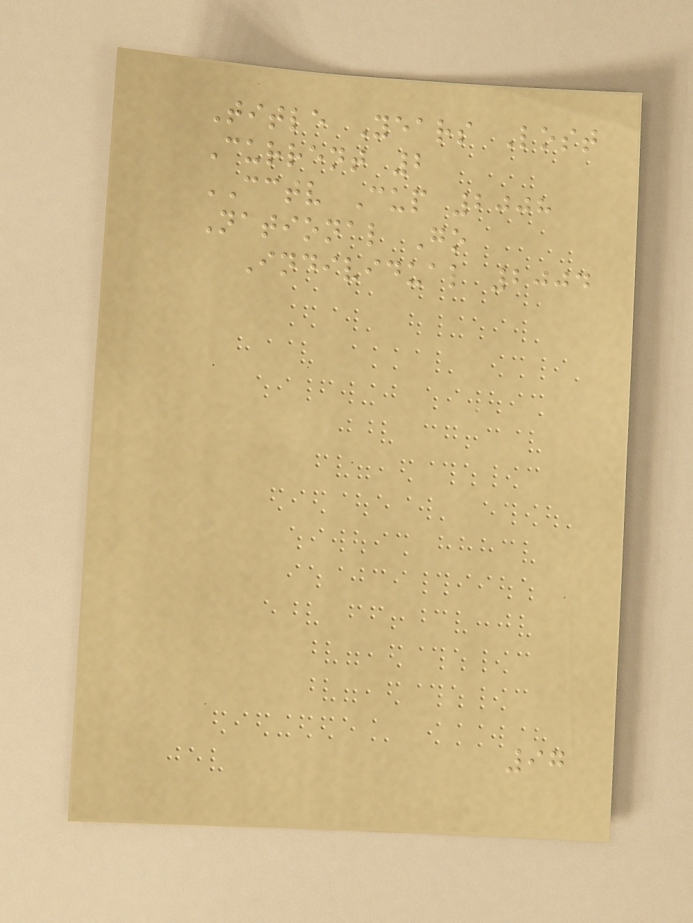Title Years Lost
Current 2
CCTV Cup 2008
National Go
Individual 2004
97
